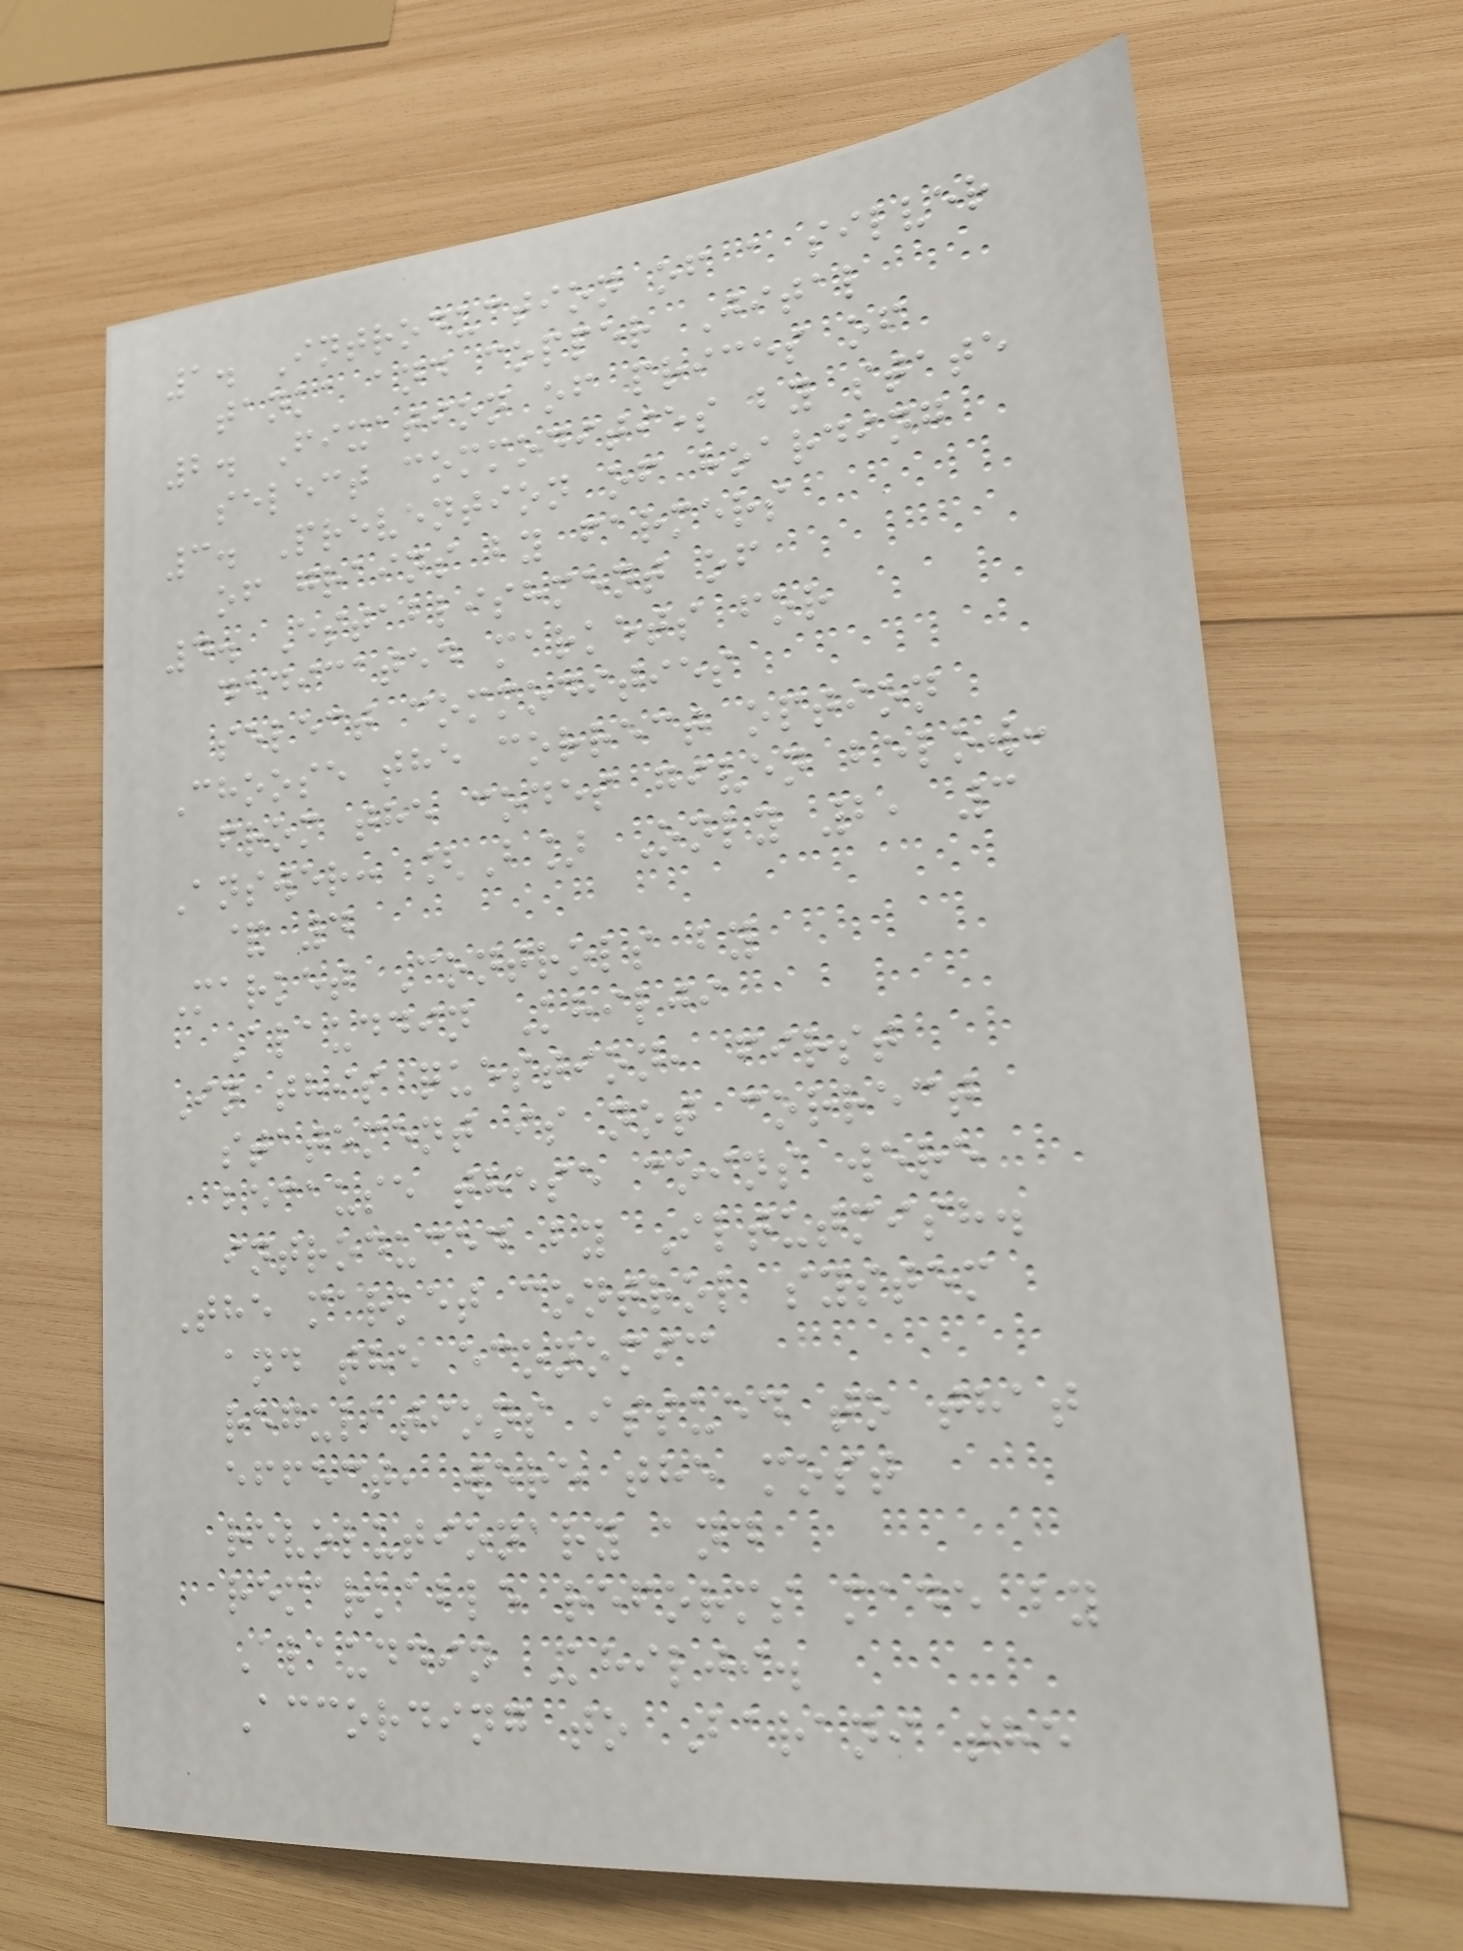1. Introduction of a silver
tanka and copper Jital
2. Fixation of prices of
select commodities by state
3. Prevention of hoarding
of grains by farmers
4. Establishment of
dedicated markets for
select commodities
Choose the correct option
from the codes given below:
Answer: [B] Only 2, 3
& 4
Market Controls by
Alauddin Khilji
In this question, first
statement is not correct
because these coins were
introduced by Iltutmish.
The market control system
and the economic
regulations issued to that
effect, were the most
revolutionary and
remarkable reforms made by
Alauddin Khilji.
According to Barani the
